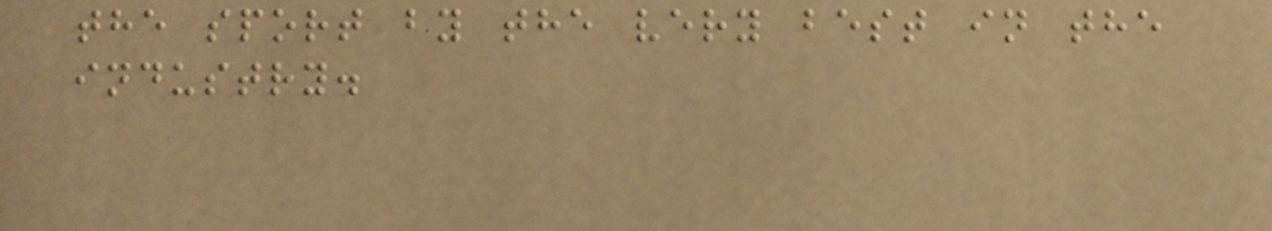the sport by the very best in the
industry.
